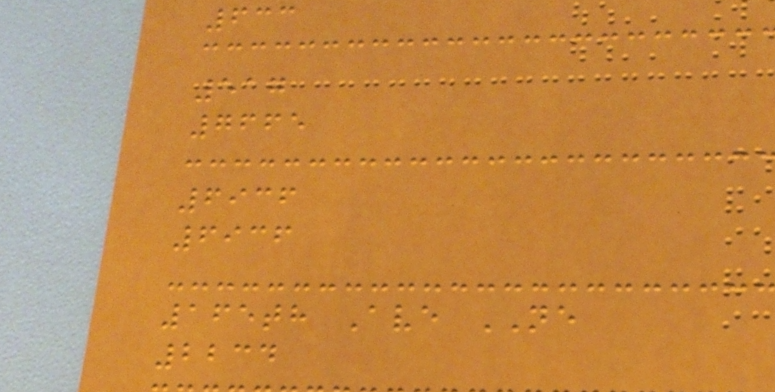633
517
7665
6936
6936
165th Ave NE
2234
